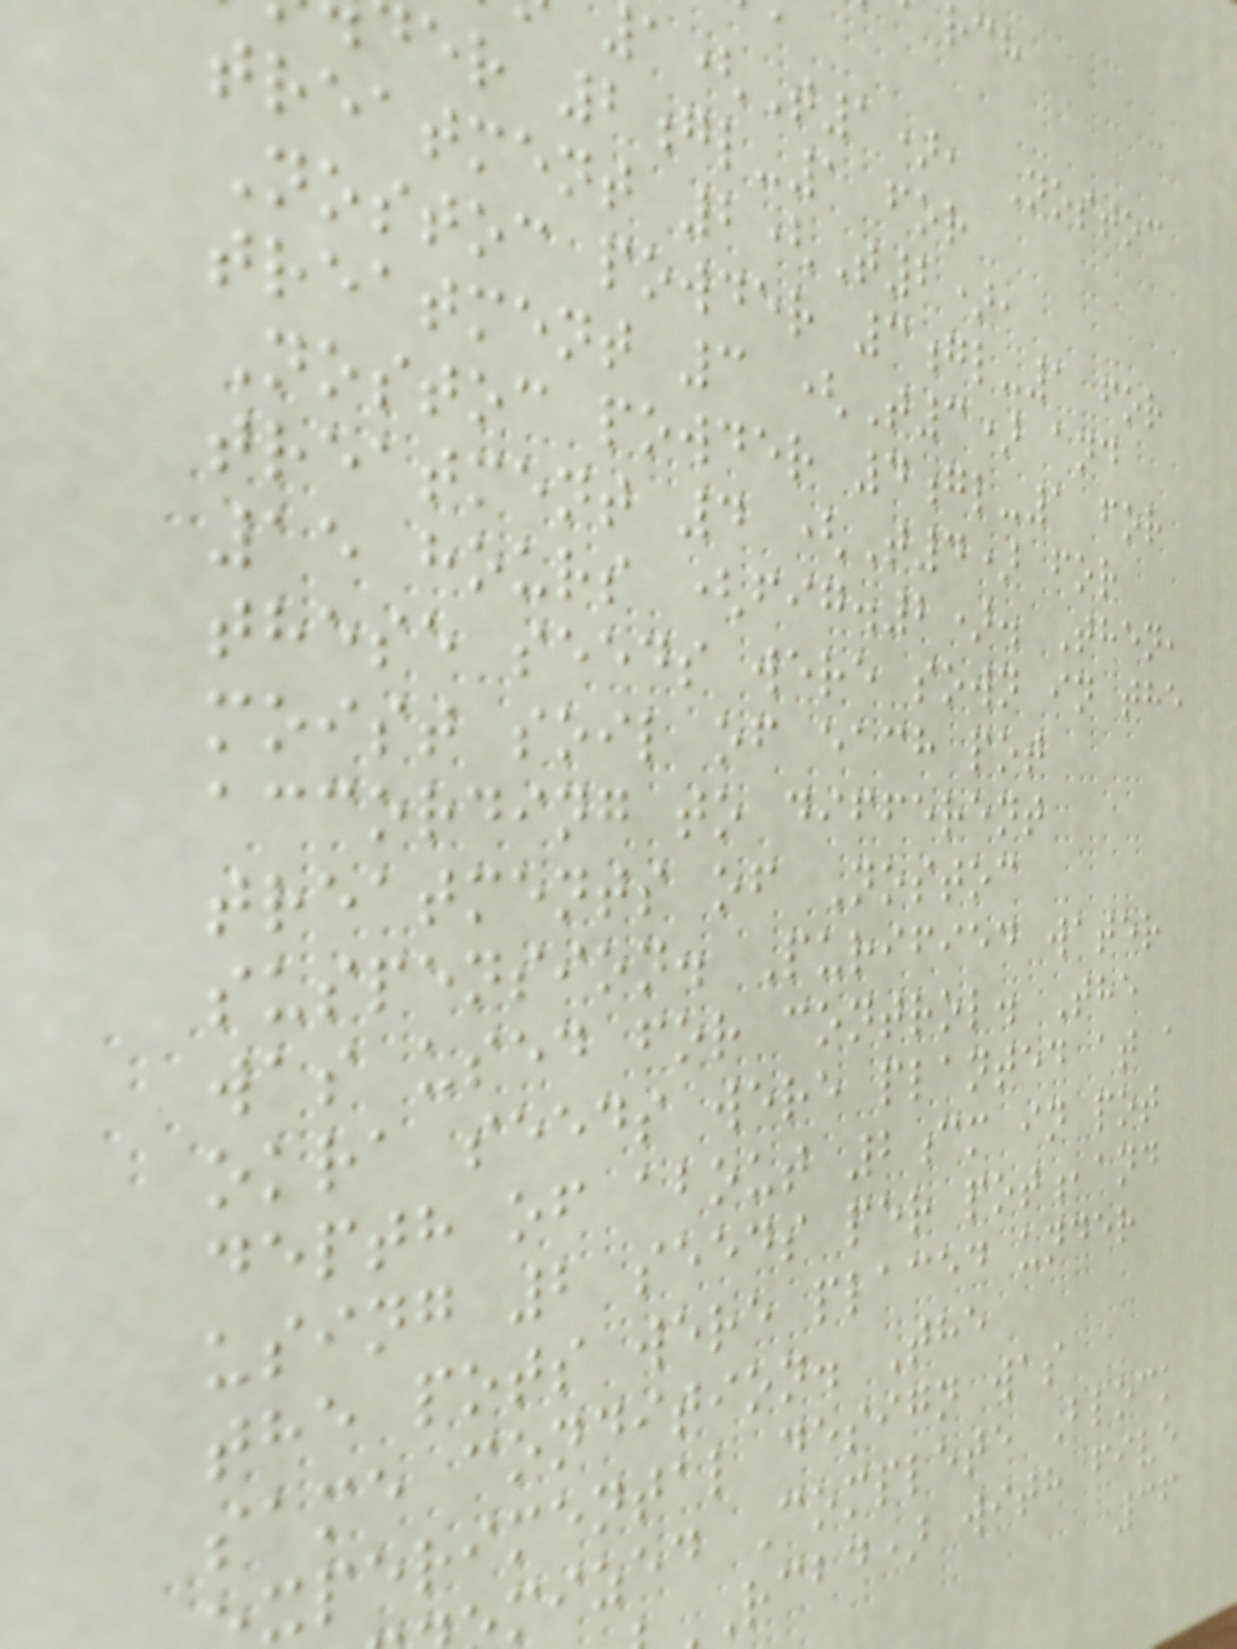(T1), Nostoc
er 2gl-1 for
treatment 2(T2),
Nostoc powder 3gl-1 for
treatment 3 (T3) and
Nostoc powder 4gl-1 for
treatment 4 (T4) for
15 hours (fig.2). Then,
these seeds were sown in the
moist soil of each pot
according to different
treatments of Nostoc
suspension. Purified water
was used for control. The
okra seeds were planted at a
depth of about 2cm in pot
using 2 seeds per pot,and
the pots were placed under
same condition. The
xperimental design was
mized Complete Block
rcbd) with five
36
